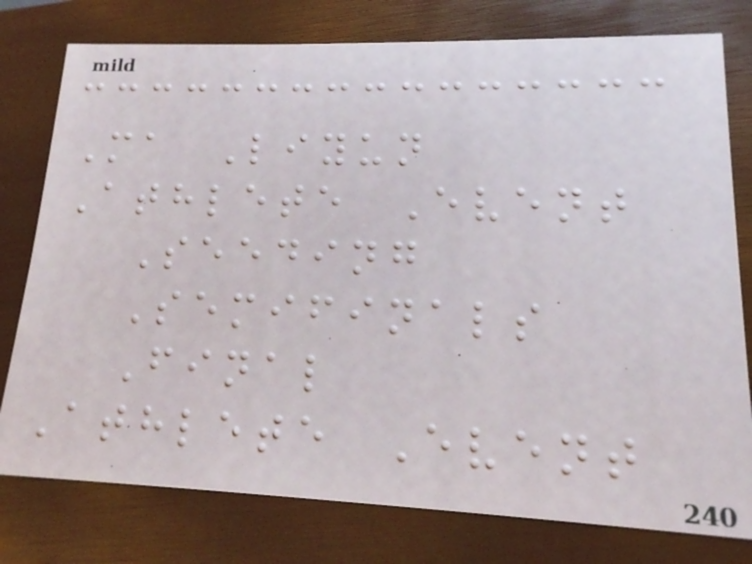Ma Liyun
Athlete Event
Seeding
Semifinals
Final
Athlete Event
